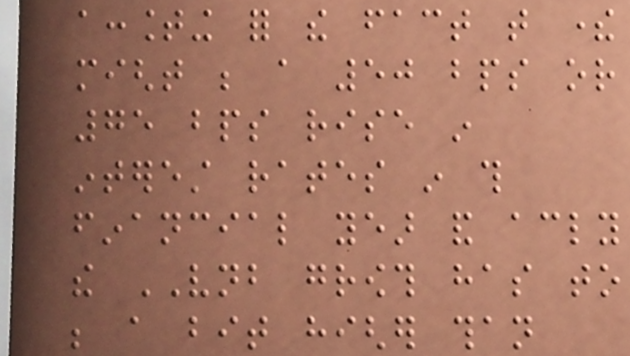accounting for the fact that there
might be a 50 bps or
75 bps rise in
interest rates in this
financial year and accordingly
the VNB growth has to
be a bit higher than
